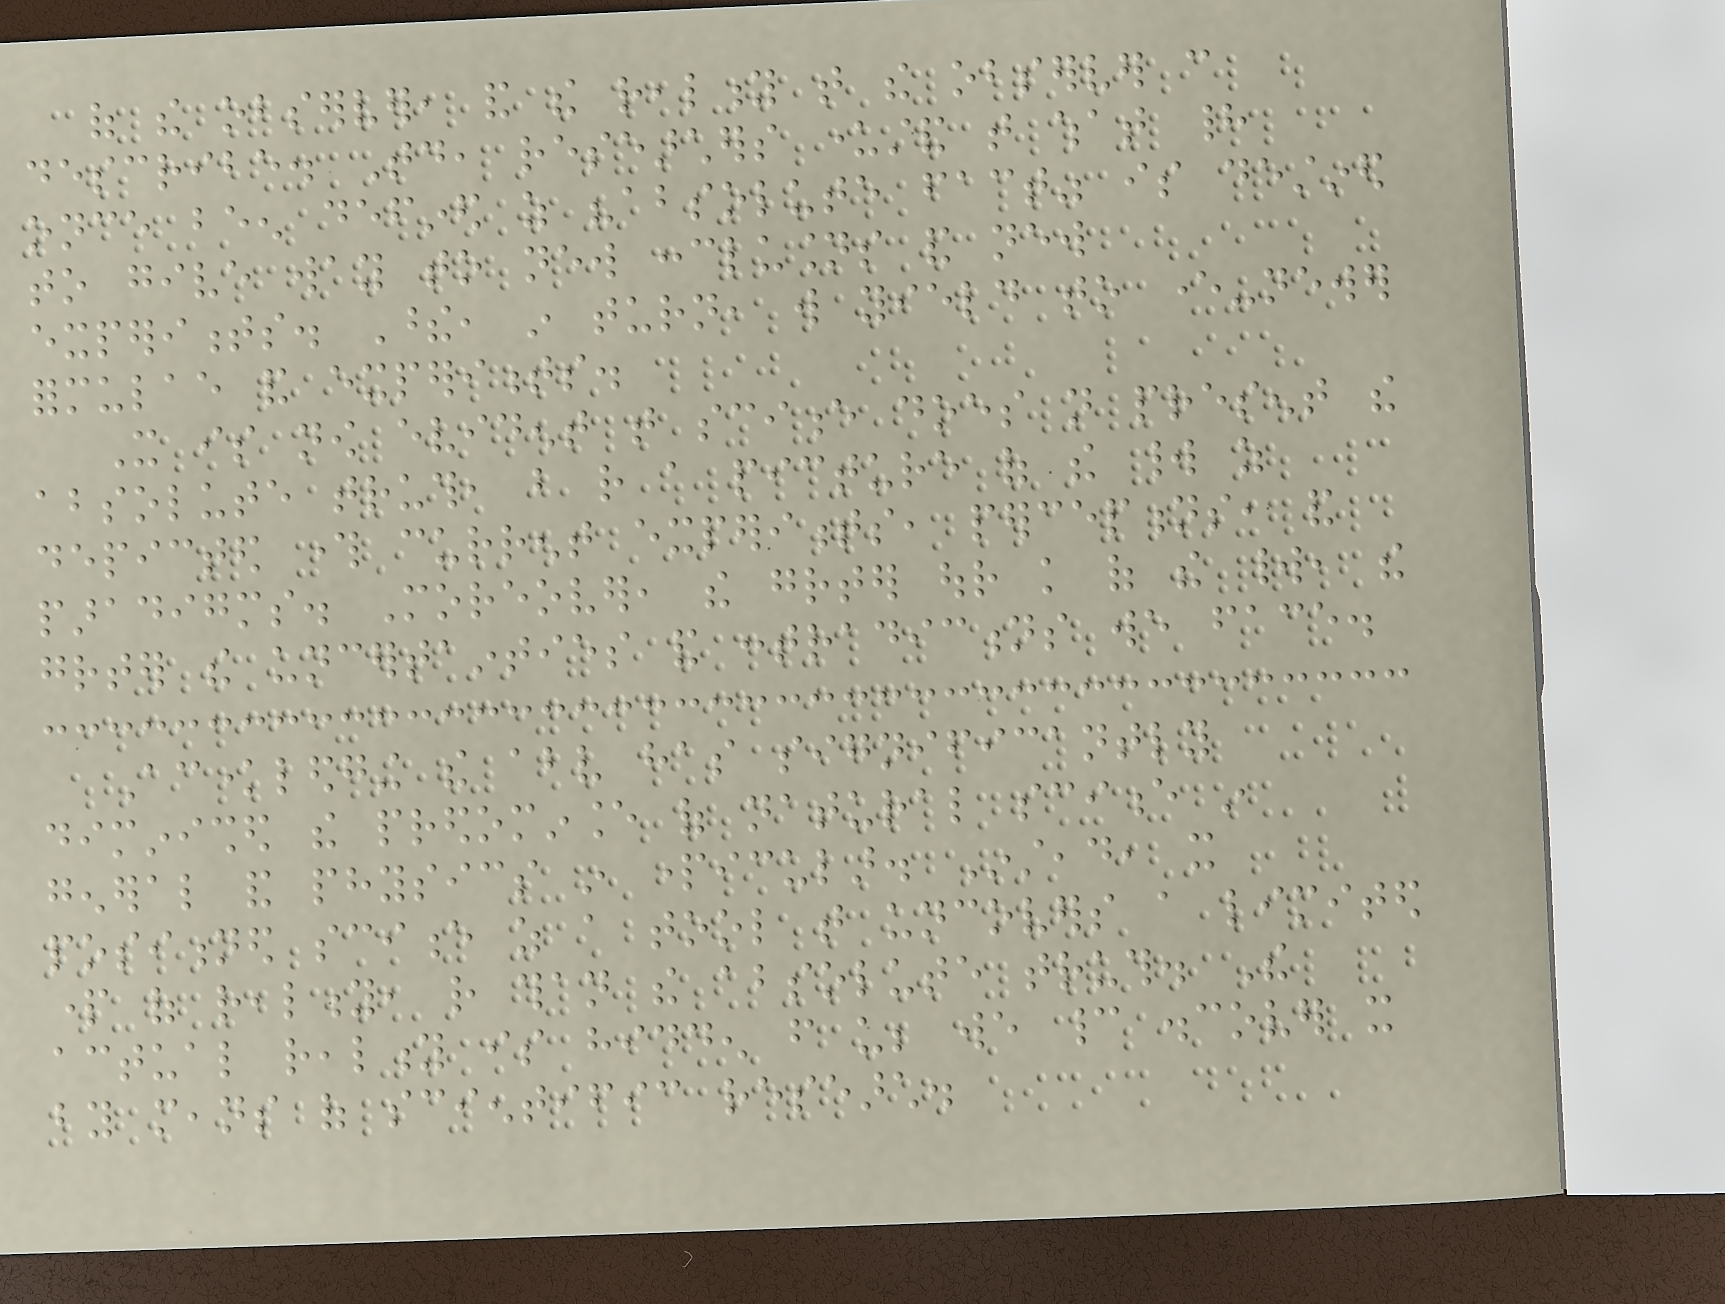of the observer, and the reality that the observer can
describe. Today, researchers understand that what had
once been defined as "absolute fact" is destined
to give way to new conclusions and new
experiments. These, in turn, will yield to ever-newer
formulae and experiments.
It is now evident that science does not present the
absolute truth, but rather a picture of the world as
depicted through current experiments, perceptions, and
paradigms. Moreover, the greater our knowledge of the world, the
greater the uncertainties and contradictions we face.
Acknowledging the above has significantly
diminished the predominance of natural science in
general and physics in particular. Instead, it
positioned science as a tool that uncovers a limited
part of reality, rather than the absolute truth. The
actual reality is hidden from us; we cannot discover it
by means of scientific research.
